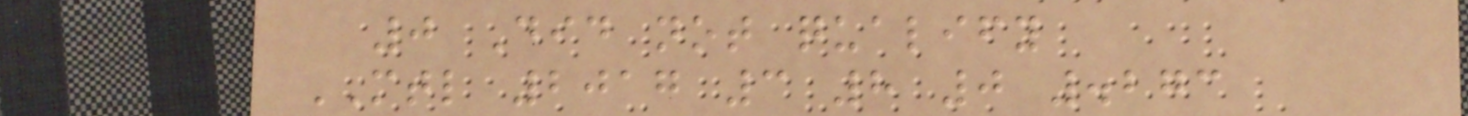0 Did not qualify
MTL 2017 3 8 0 .273
